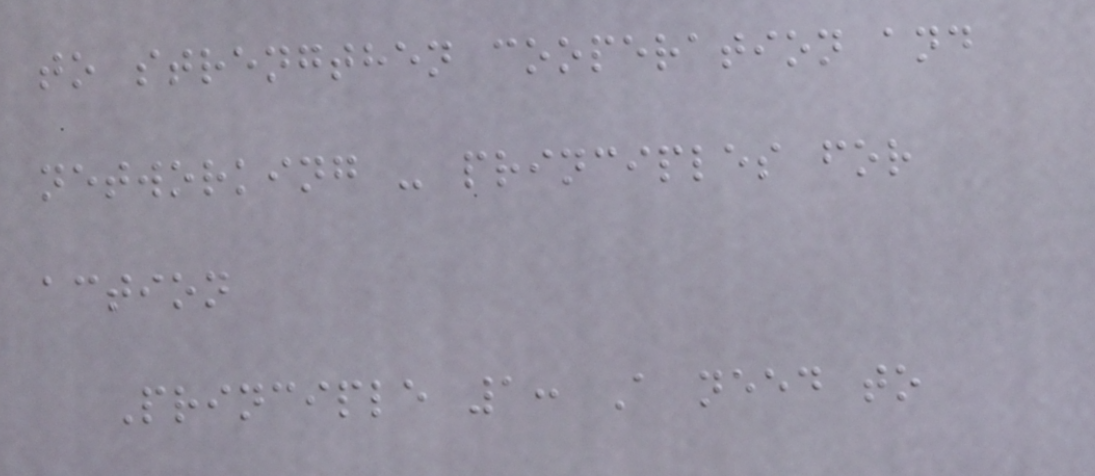to strengthen cooperation and
networking - principles for
action
Principle 1: A need to
